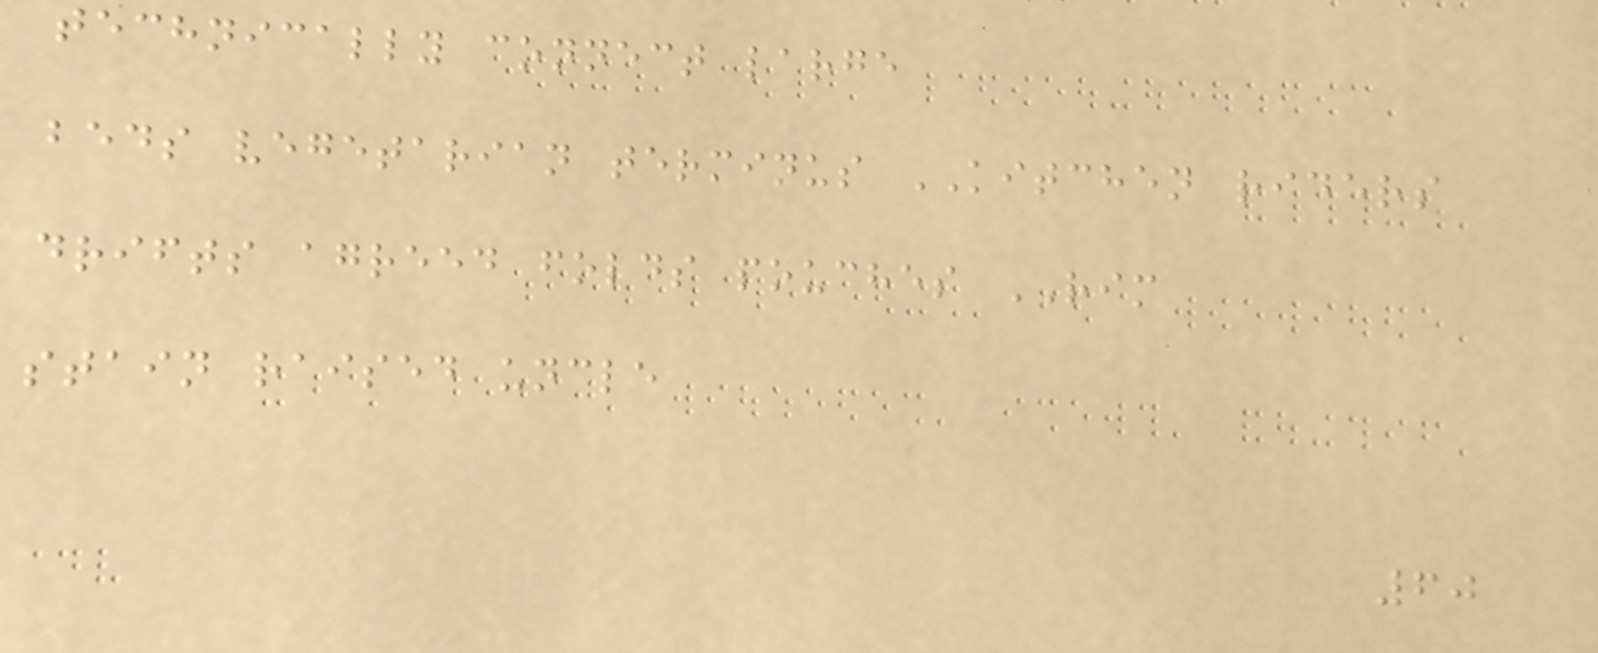technically connect large
beds vegetarian terminus KITCHEN riders
drifts agreed folds pouches RIM
stain raised uncle
60
